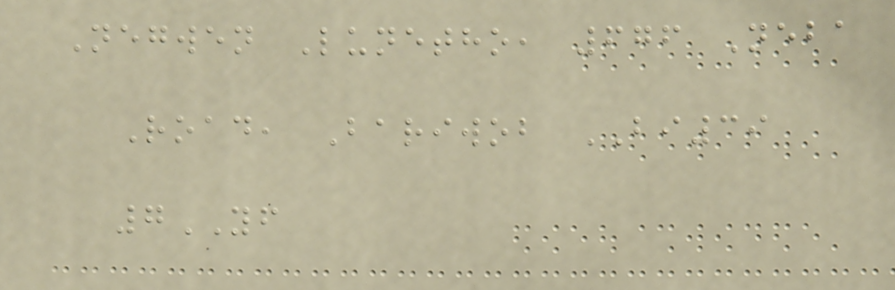Negwen Lunetho, 676 Neba
Road, Bariwob BI39
7YF
